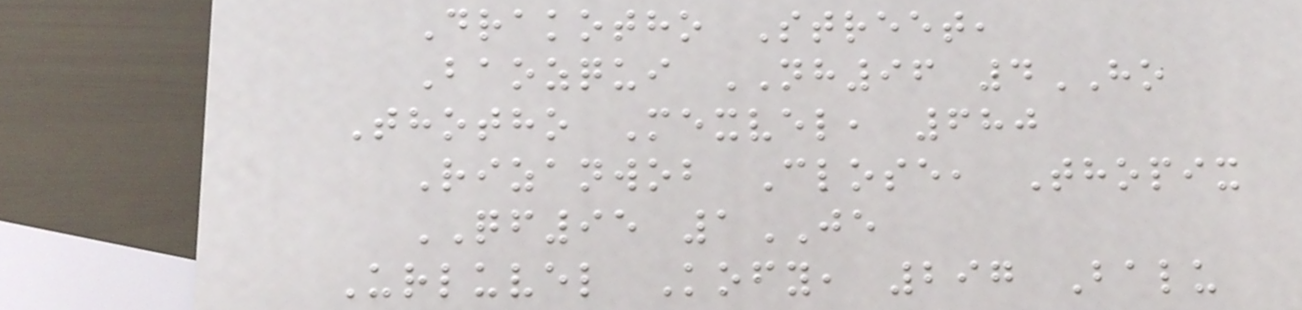Drakotho Street,
Baozqui NH96 4HO
Thotho Mexvel, 680
Rizanwob Close, Thopix
QF95 1JE
Urluvel Kofy, 297 Balu
